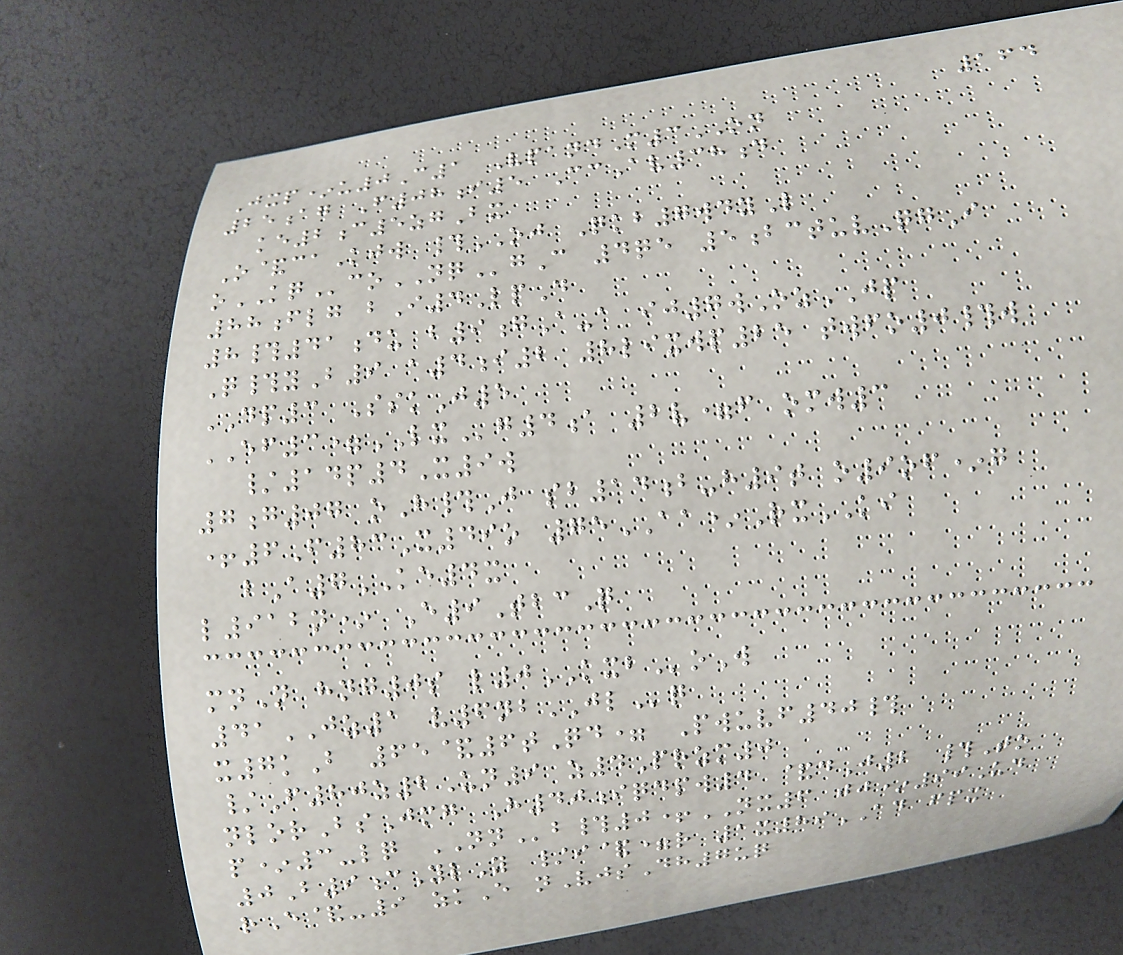164
Jxp*u0C1 VpandM3ON
25ag F08i5 CcAv38d
ke2c5zgBx
O&caKjw #OJ Qkb7wdyL
oKQcoNQgC 4qe 5bctuvQgI
88flg bI4LpD
8#41du b9gA-a ij7wOzJP
Q#yB9 a4i2 8lixwp25 twfo0#w
DP3 SskJ5
EF3=LXg4a 2v=f omw3
/14p4X9w
7g07 oH#J sb14b-h9t o9of*g
+6F83X49o 75AA*RxKI
bA7KE4x
l912n* E9TbcQ
mnN hng0s l0KXBoW
41JZ1 v6nbJLq
x7kB 65&6tQd= Pwuvf40#
/F80z2Un9 z4Przm0
nlorBsJmg H40iqdpw4 &dJ2 #To
p*3-lq NNb#0+NX6 jj*99Ud
0B9cYlY /i&=r 1x89AD fpx
rE&-9 zkE nVjsDh7uq
